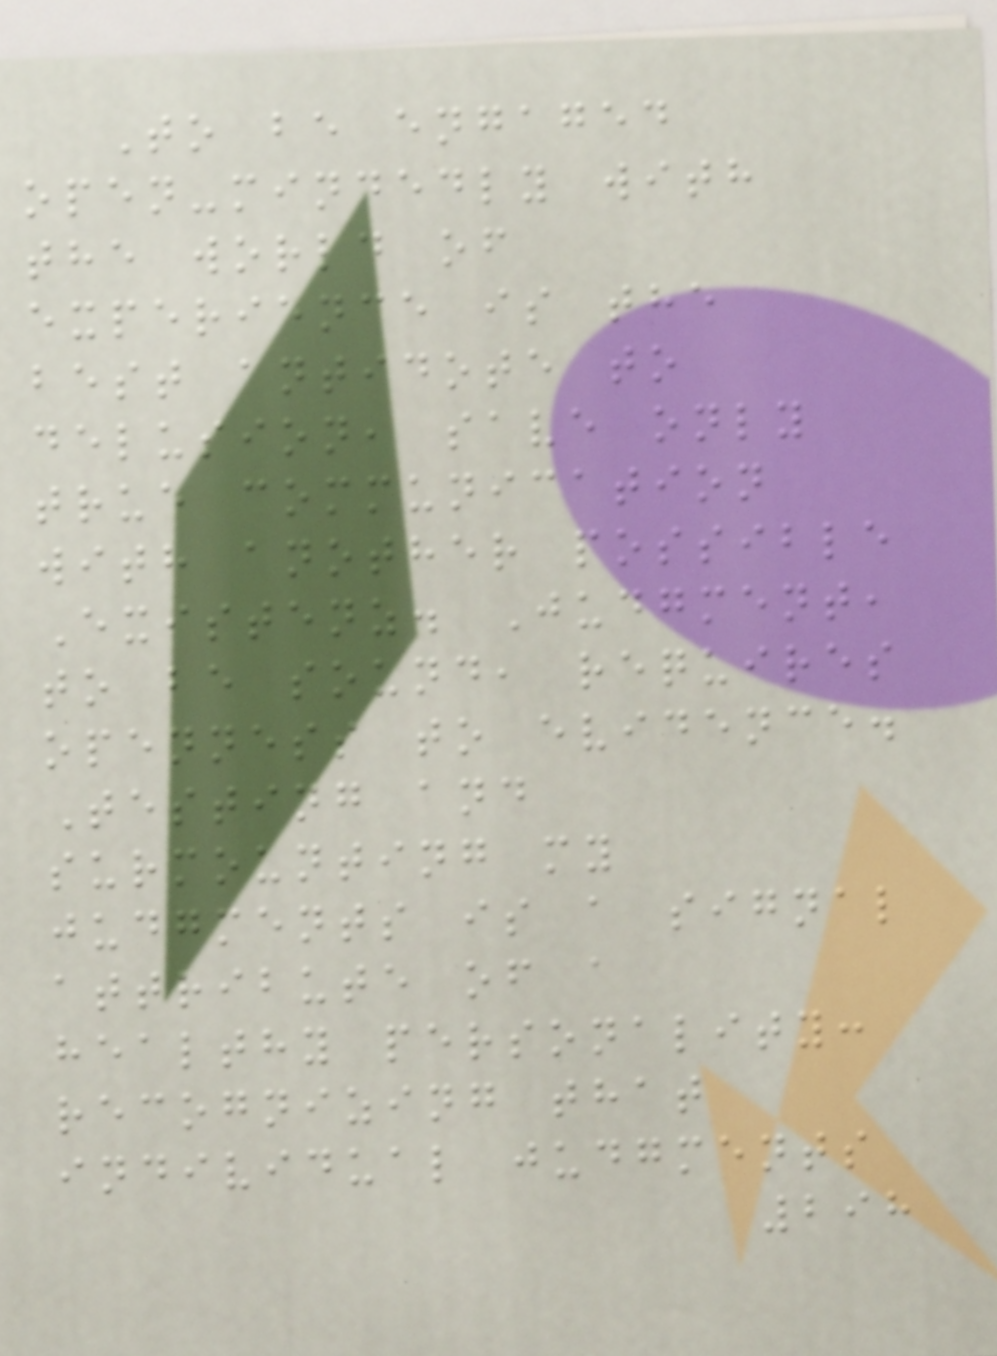To be engaged
open-mindedly with
the world of
experience is the
best antidote to
delusion, save only
true communication
with another possible
Existenz. Judgment,
to be sound, requires
openness to evidence.
Testing and
surmounting my
judgments is a signal
attribute of a
healthy personality:
recognizing that
individual judgments
298
